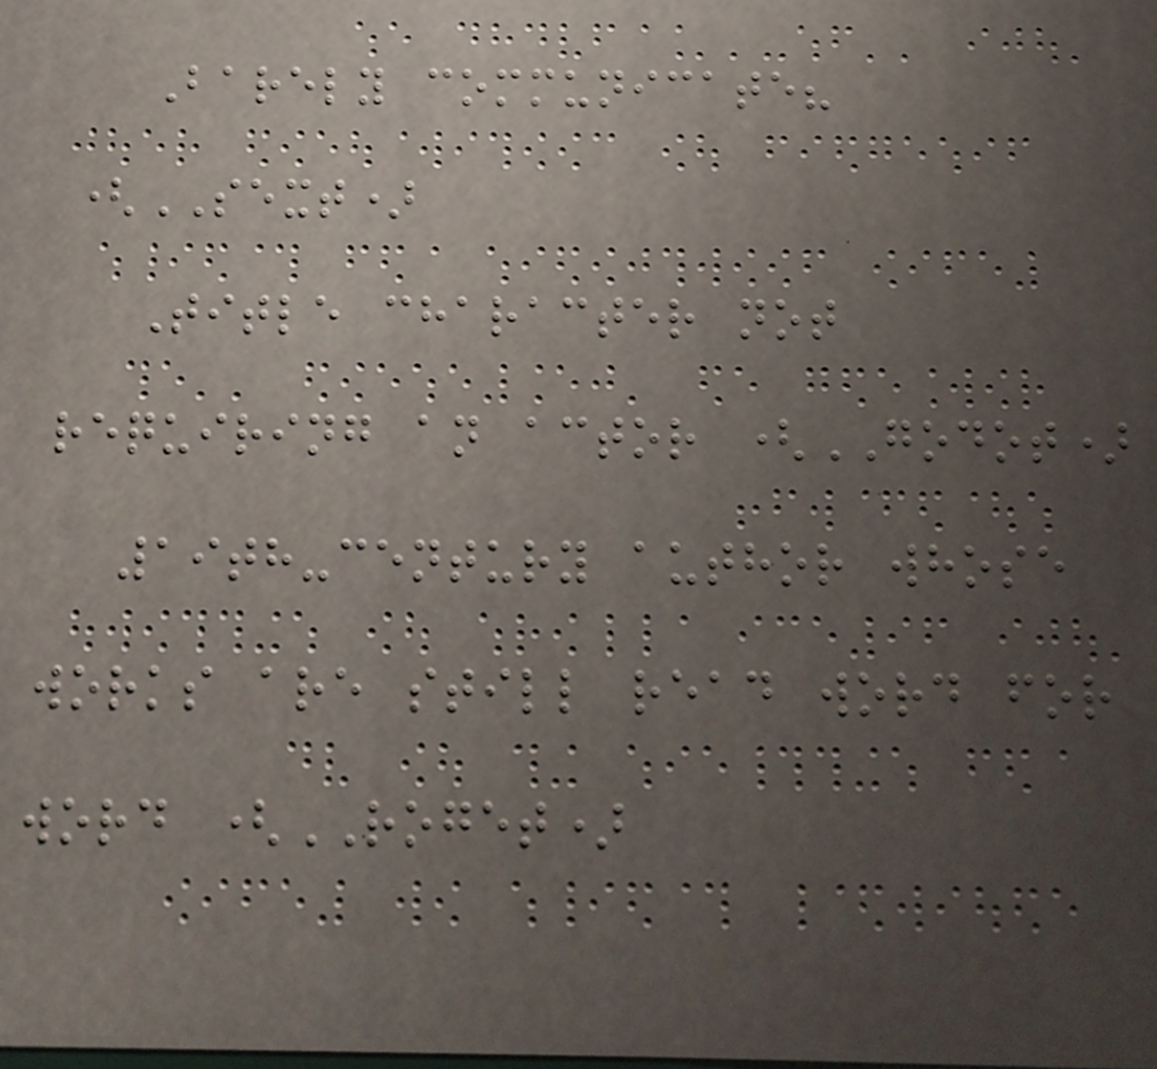Barely communicate?
(SEXT)
Title character not
requiring an actor (GODOT)
19th-century author whose
works are still read word for
word (ROGET)
